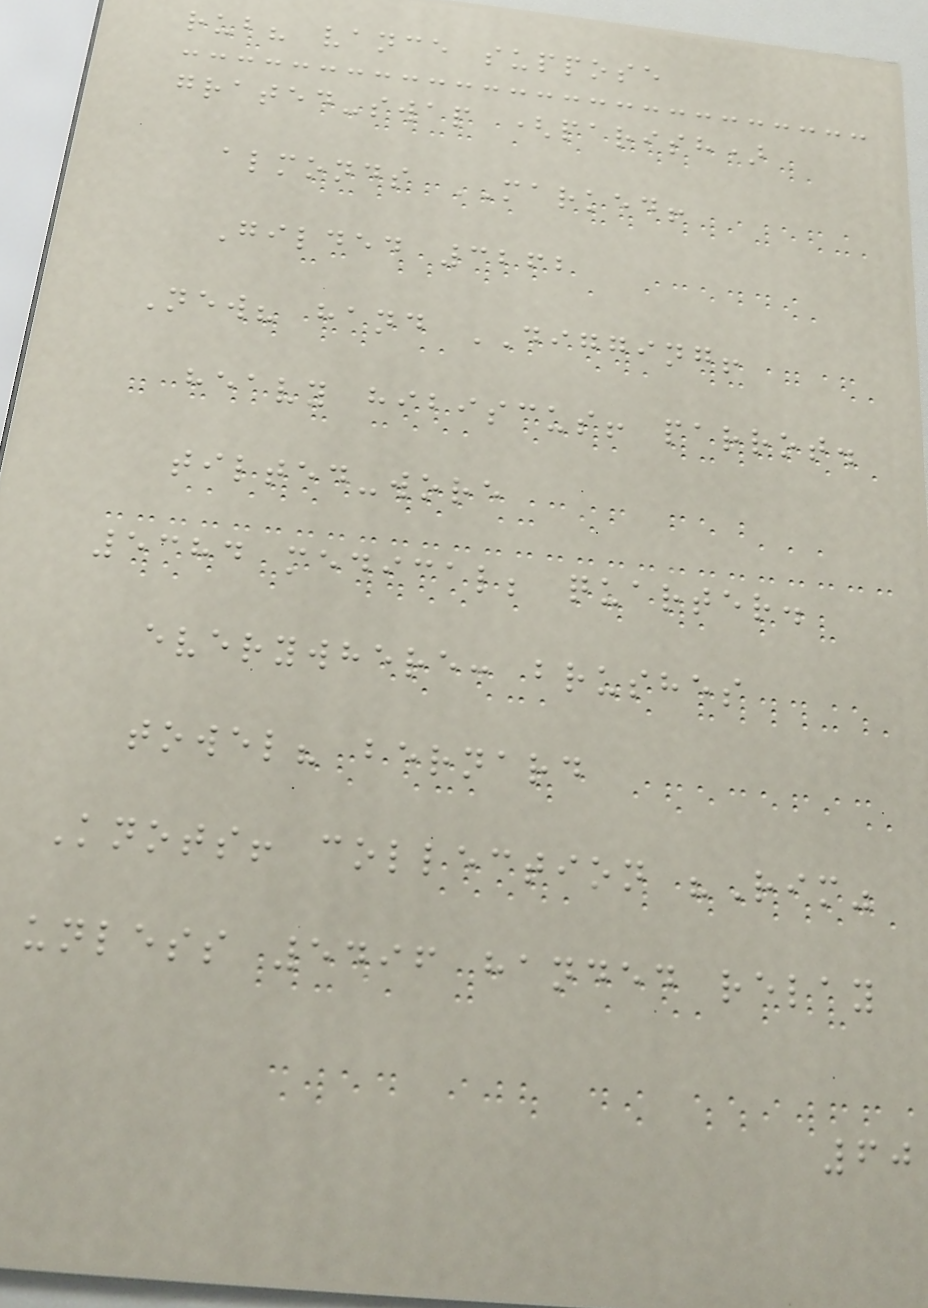rub? vance suppose
grated-swap (parish)
almonds MARKED!
Gilded 3262
New? hand DIGGING!
heavy hibiscus! parrot.
tilted-wore
5384 medical; quarter.
everywhere: brushes
towel? bernard
Knots! collection "Rim"
unless 5496 handed relay
60
